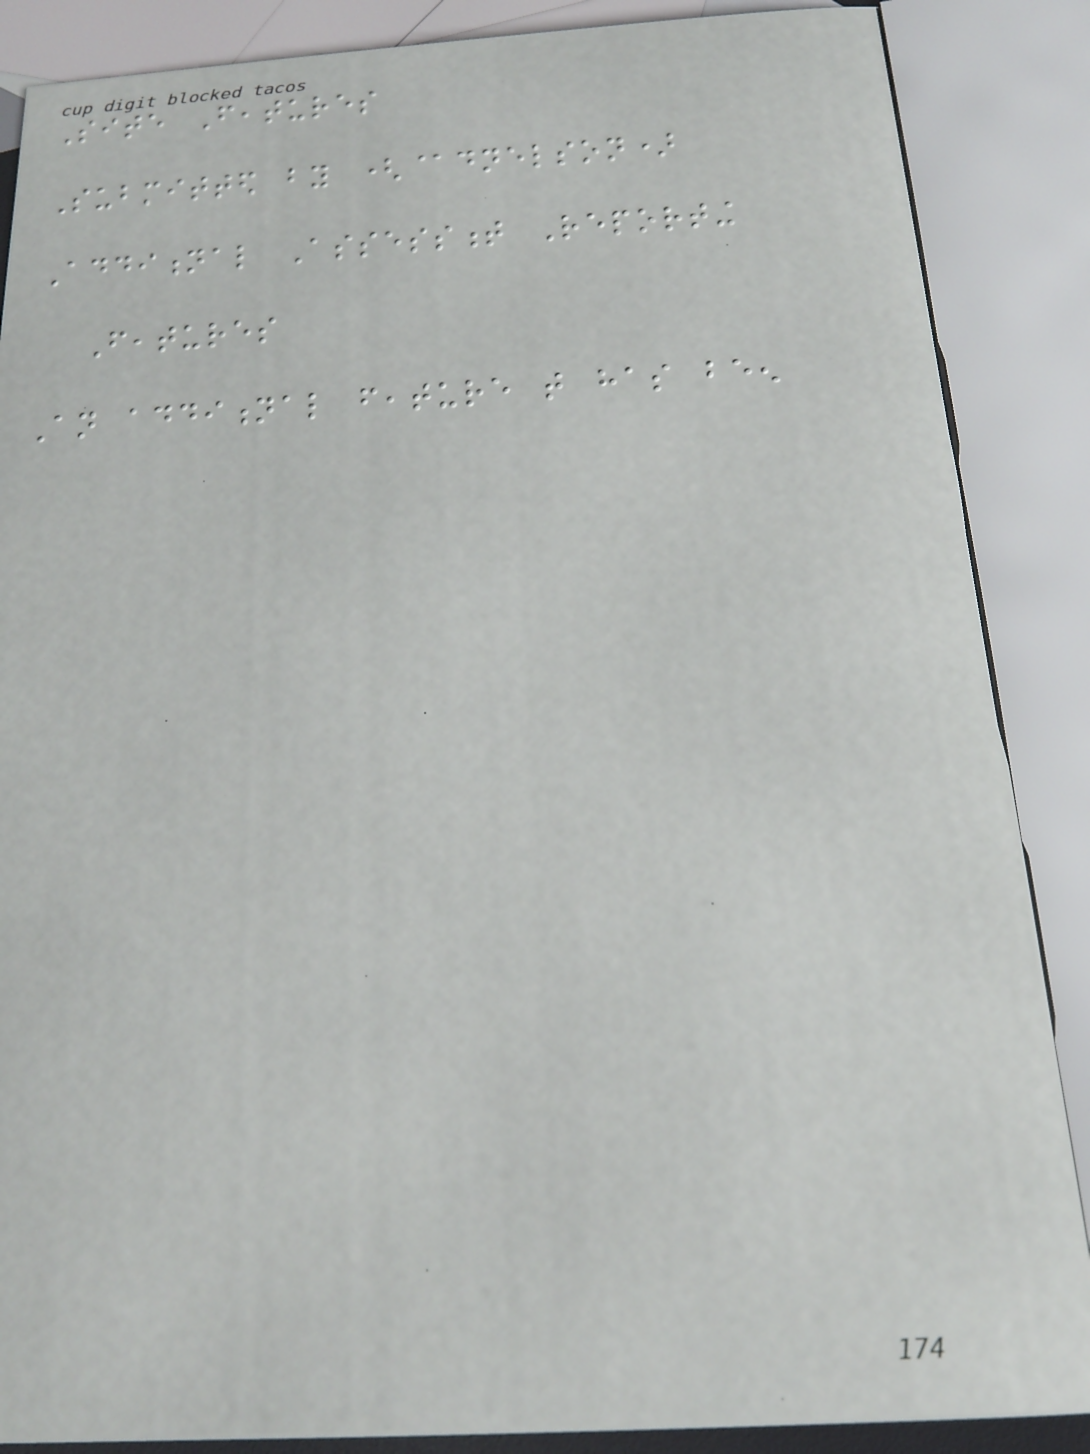Site Features
Submitted by (@dnelson)
Additional Assessment Reporting
Features
An additional feature that has been
